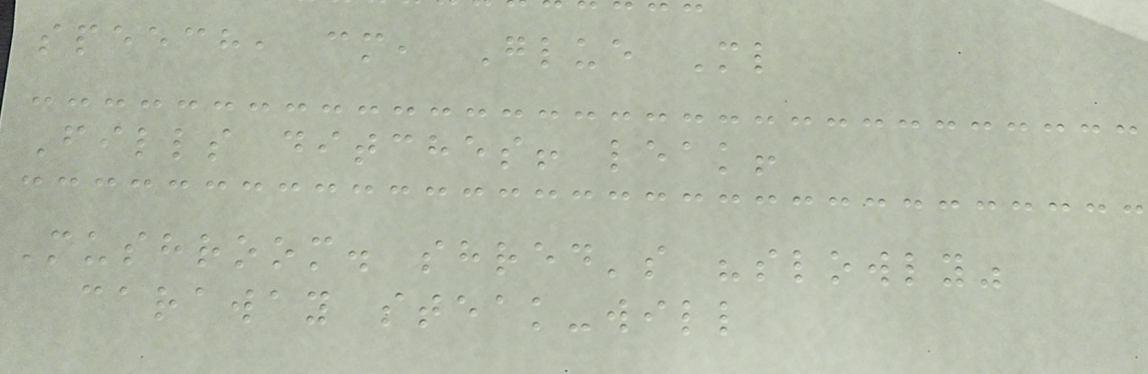speech, cm, Glue Ml
Fills ditches! leak!
Mushroom. shred's "slowly"
caraway steak-will
